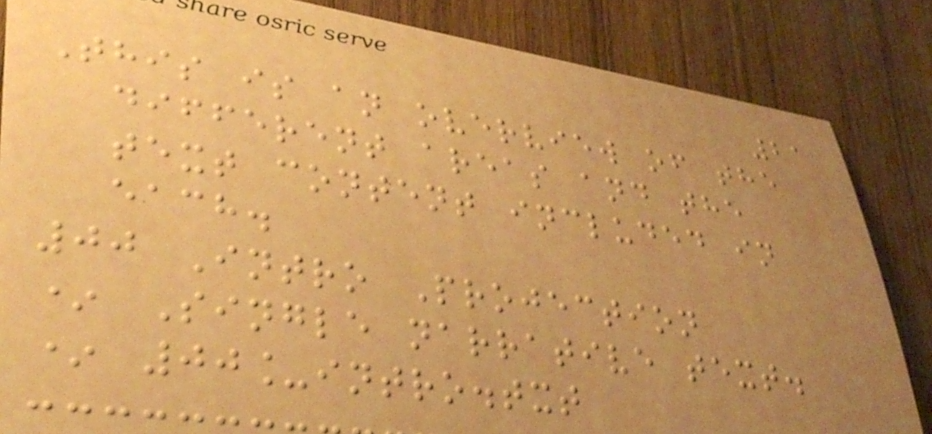21
This is an overview of the
different areas and the
text content included in
each.
00 Intro Projection
* Single narrative text.
* 00_intro.txt
